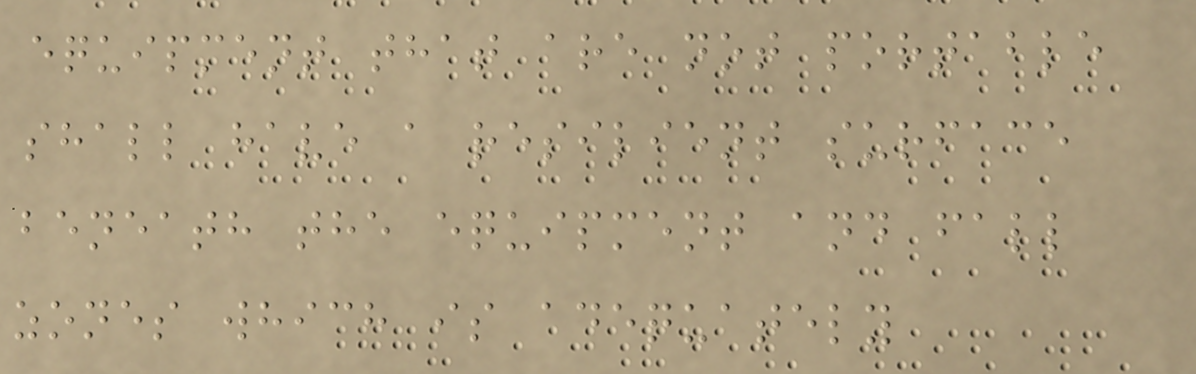equipment that are not portable
shall have a resilient surface
beneath the equipment and fall
zones which is adequately
